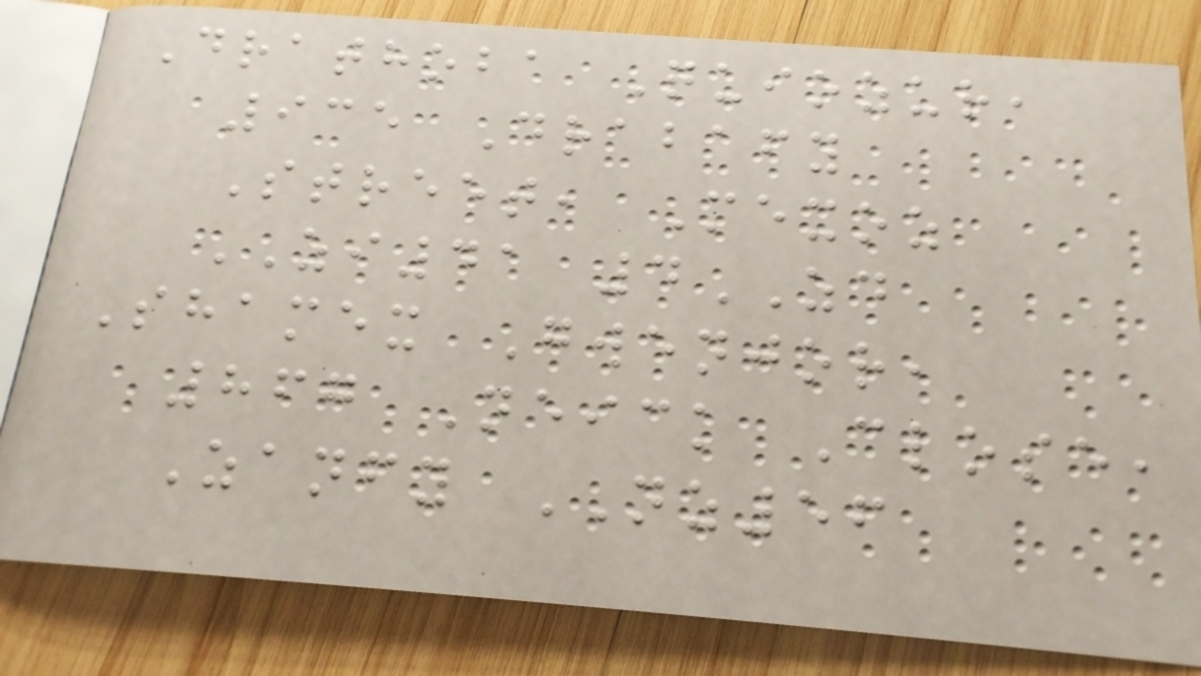Drathoba Quiozur,
935 Drabafy
Street, Mexoz
ZI41 4ZD
Shamex Gwenjor,
867 Neick Close,
Zanfy NZ56
